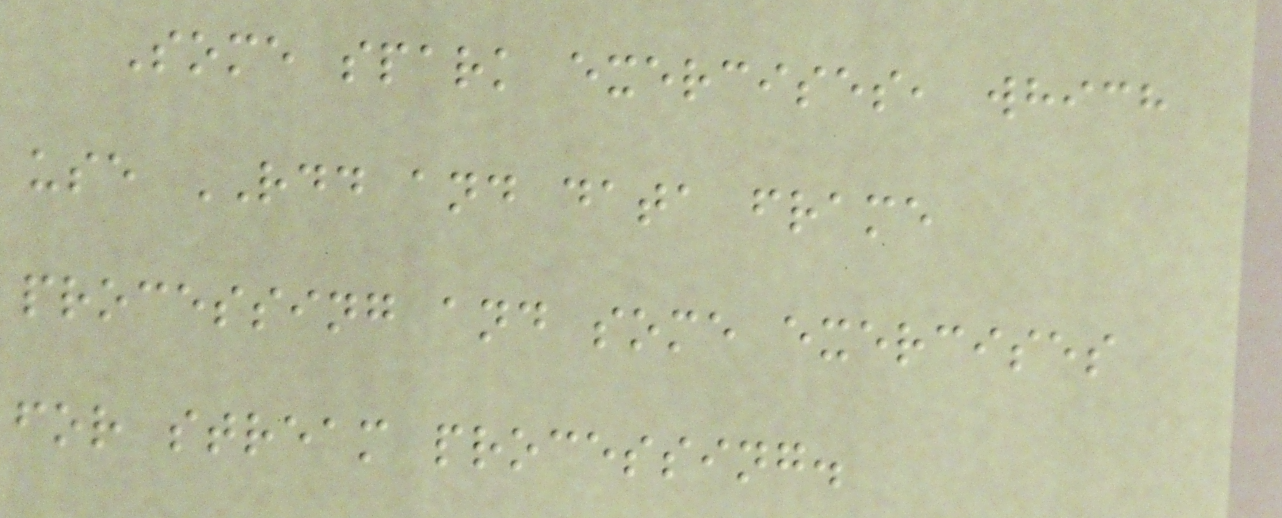Some spark exercises, which
use RDD and data frame
processing and some exercises
for stream processing.
